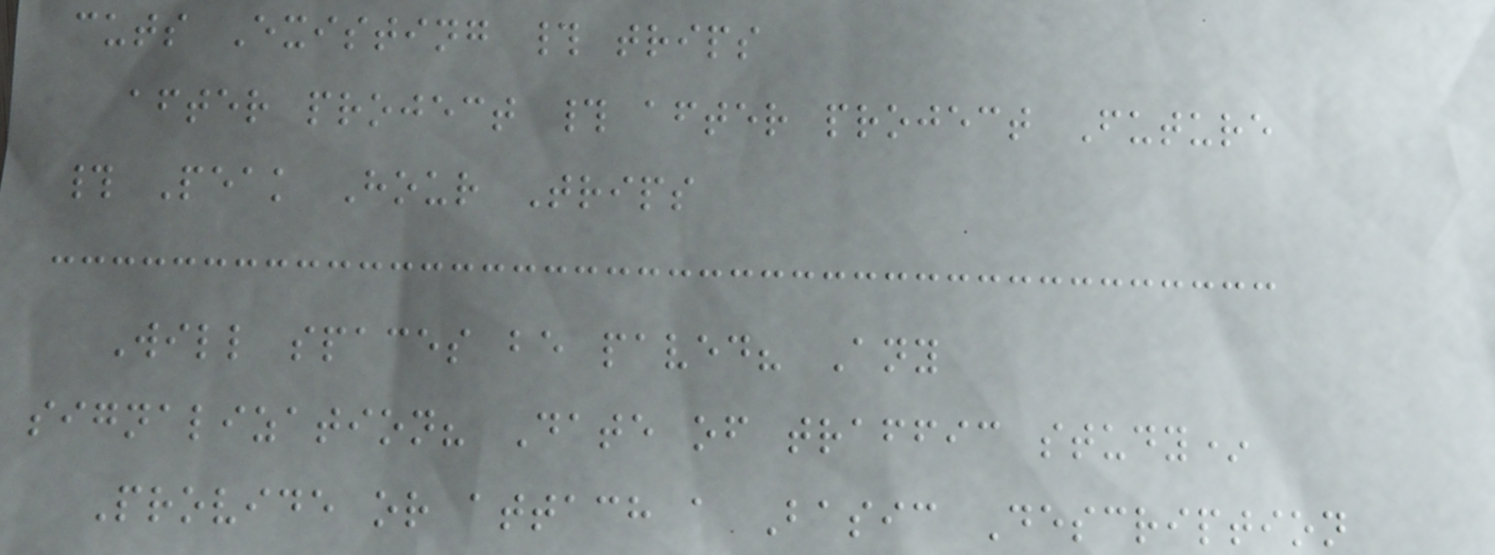cuts Existing # trips
after project # after project Future
# Peak Hour Trips
Will spaces be paved? Any
signalization? Date of traffic study*
Provide or attach a Basic Description
